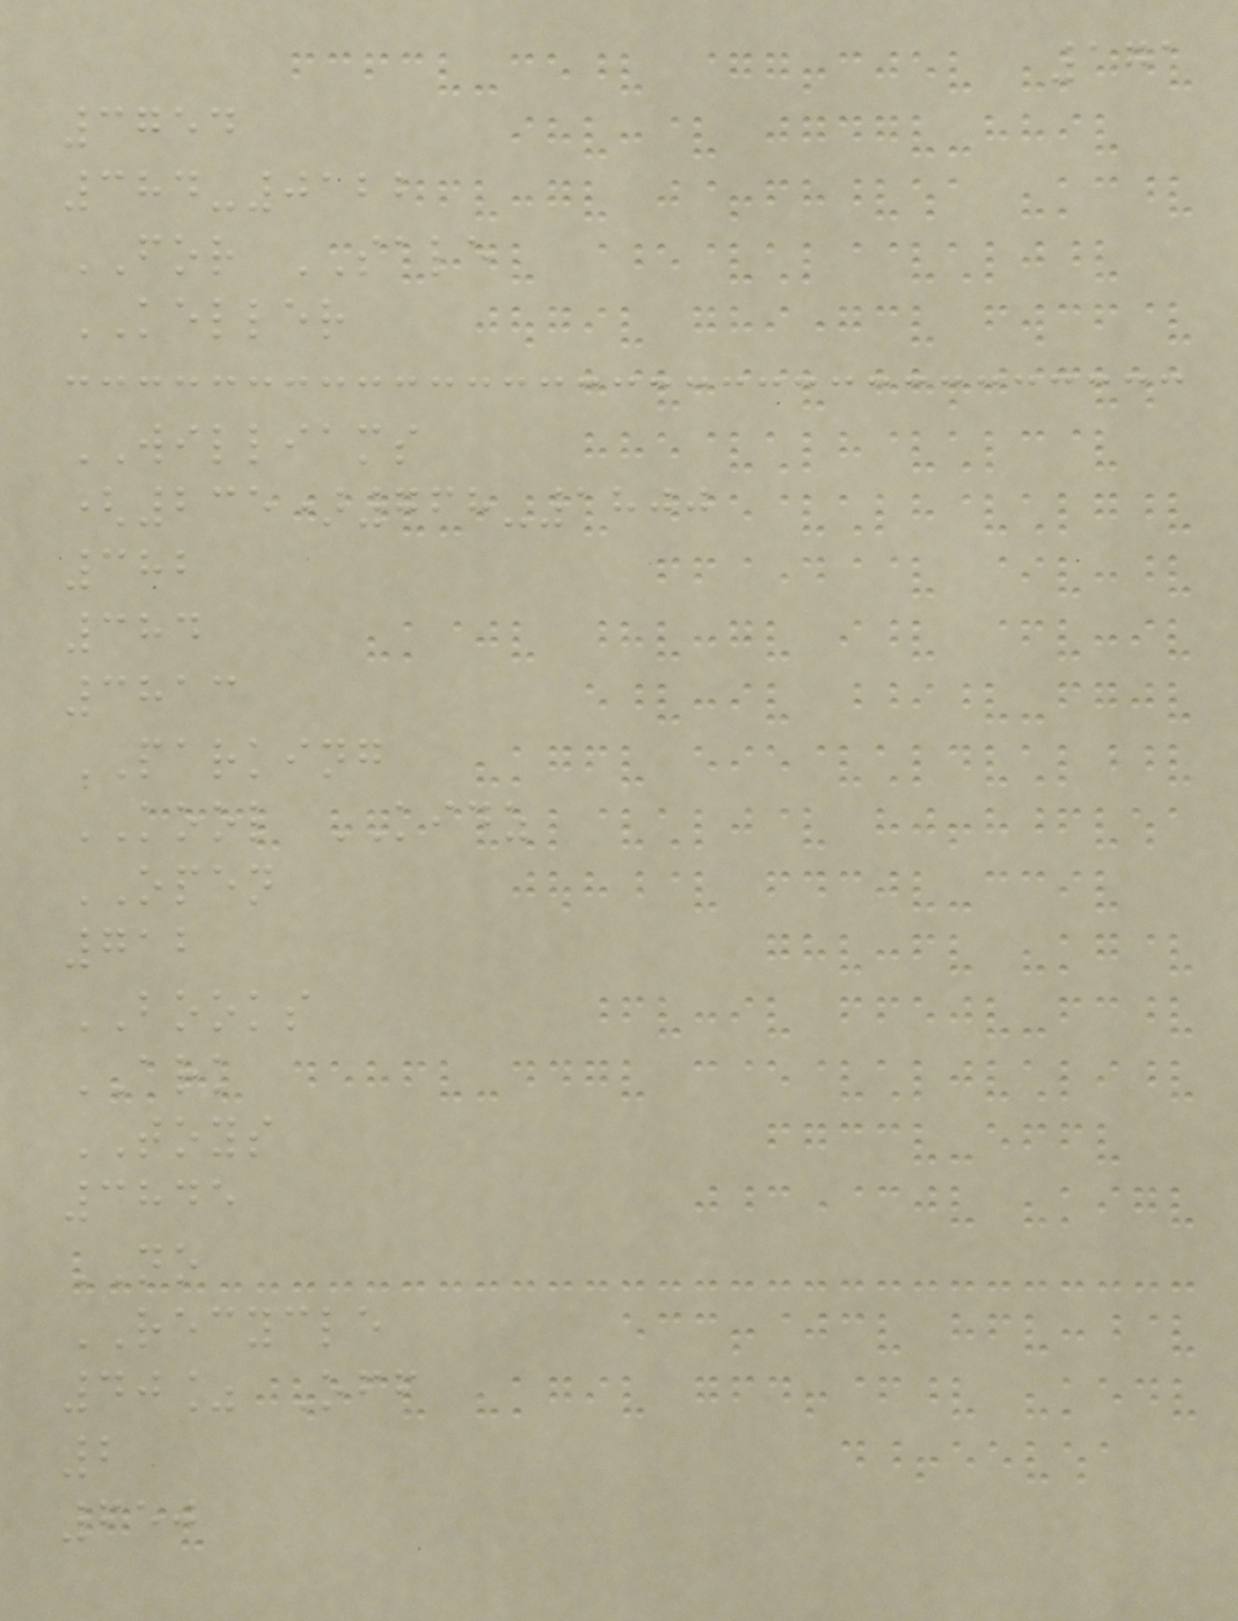171
3754
384-0122
FOR SALE
KELLER
WILLIAMS
(235)768-1800
382
384
3813
PARKING
KOOL KIDZ
OPEN
712
BOOKS
ARK
TOYS
3845
NO
RECYCLE
40% Off
2
650
